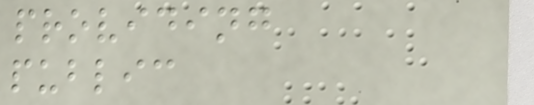providing
public
